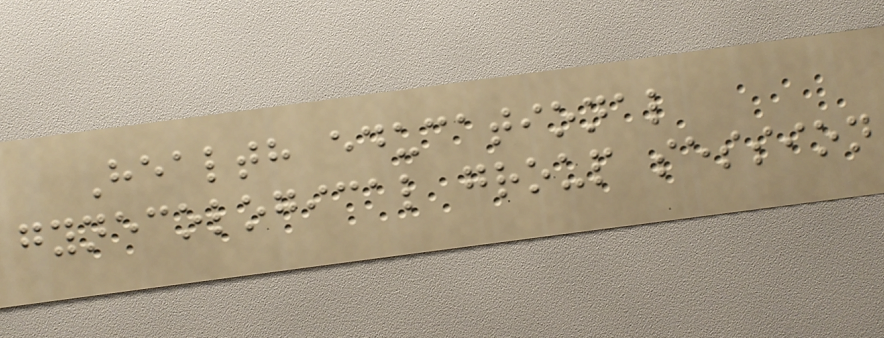Health educational
gynecological group session
